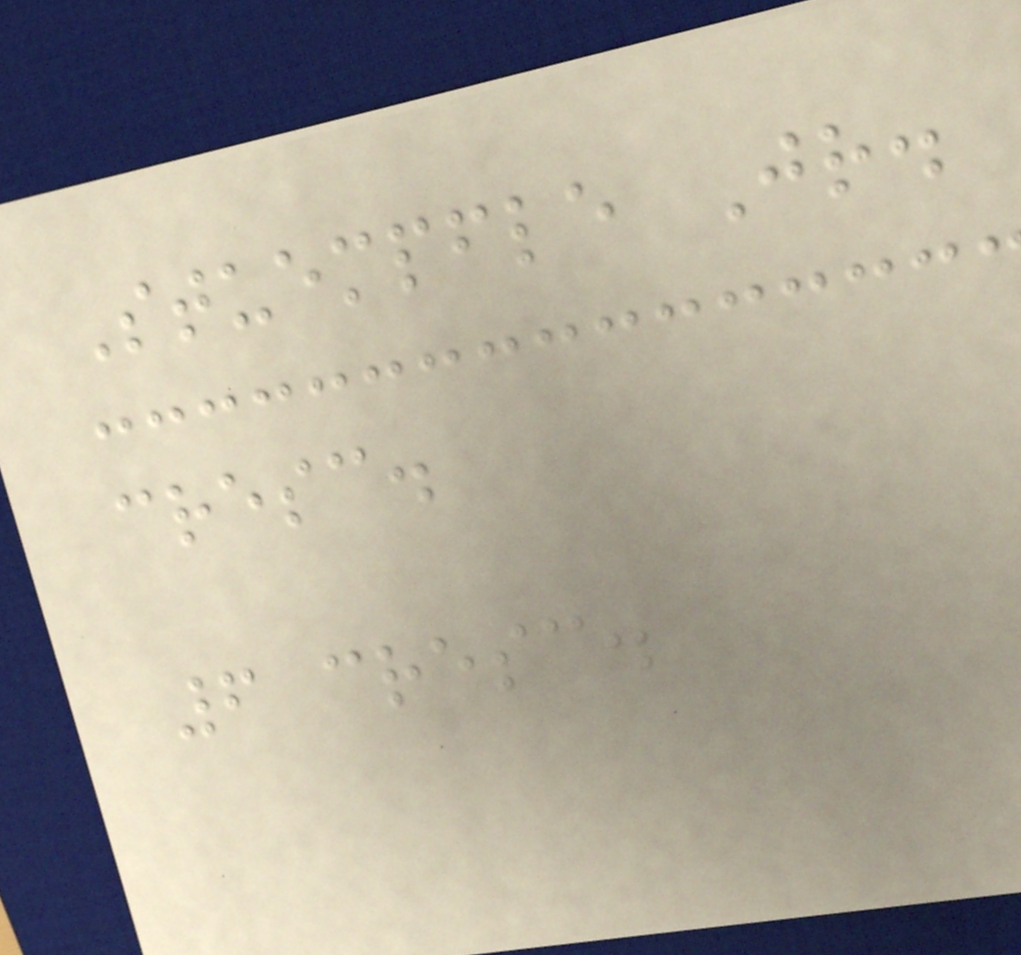Stuempfle Jr.
cresc.
6 cresc.
